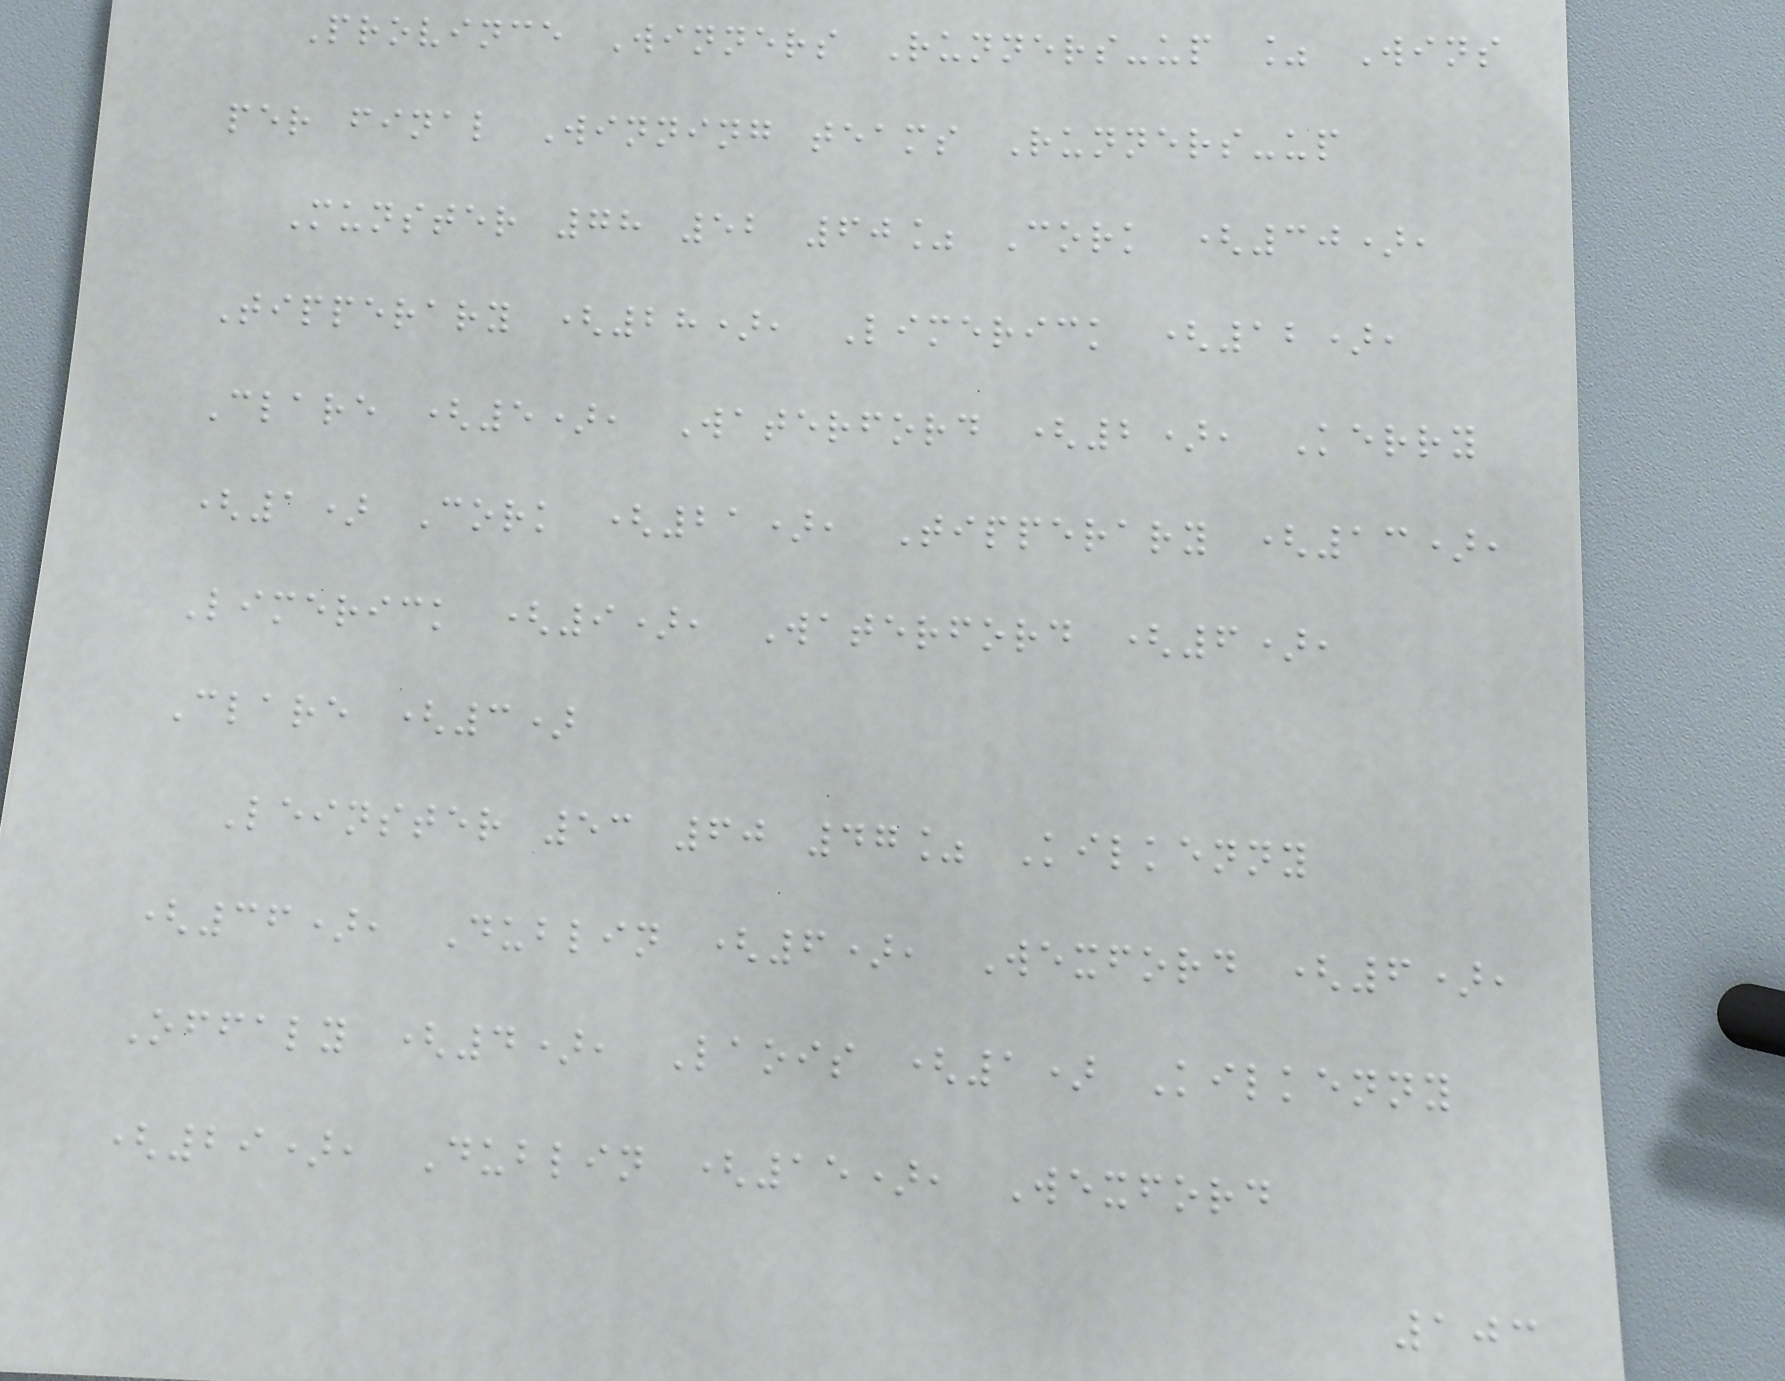Province Winners Runners-up % Wins
per final Winning teams Runners-up
Munster 78 52 60% Cork (30),
Tipperary (28), Limerick (12),
Clare (5), Waterford (2), Kerry
(1) Cork (21), Tipperary (13),
Limerick (9), Waterford (6),
Clare (3)
Leinster 53 60 47% Kilkenny
(36), Dublin (6), Wexford (6),
Offaly (4), Laois (1) Kilkenny
(29), Dublin (15), Wexford
103
